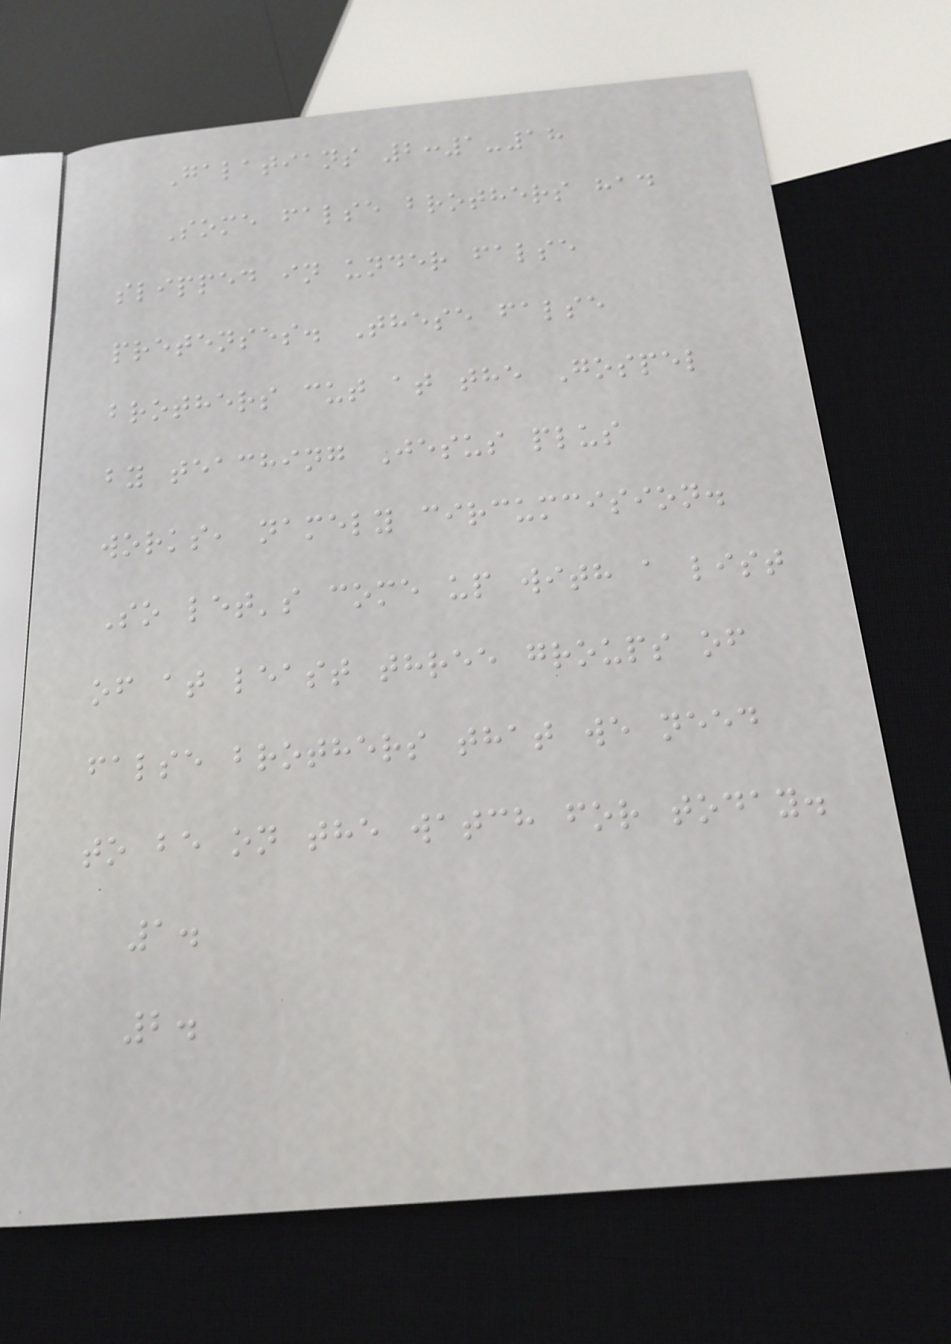Galatians 2:1-18
Some false brothers had
slipped in under false
pretenses. These false
brothers cut at the Gospel
by teaching Jesus plus
works, namely circumcision.
So let's come up with a list
of at least three groups of
false brothers that we need
to be on the watch for today.
1.
2.
